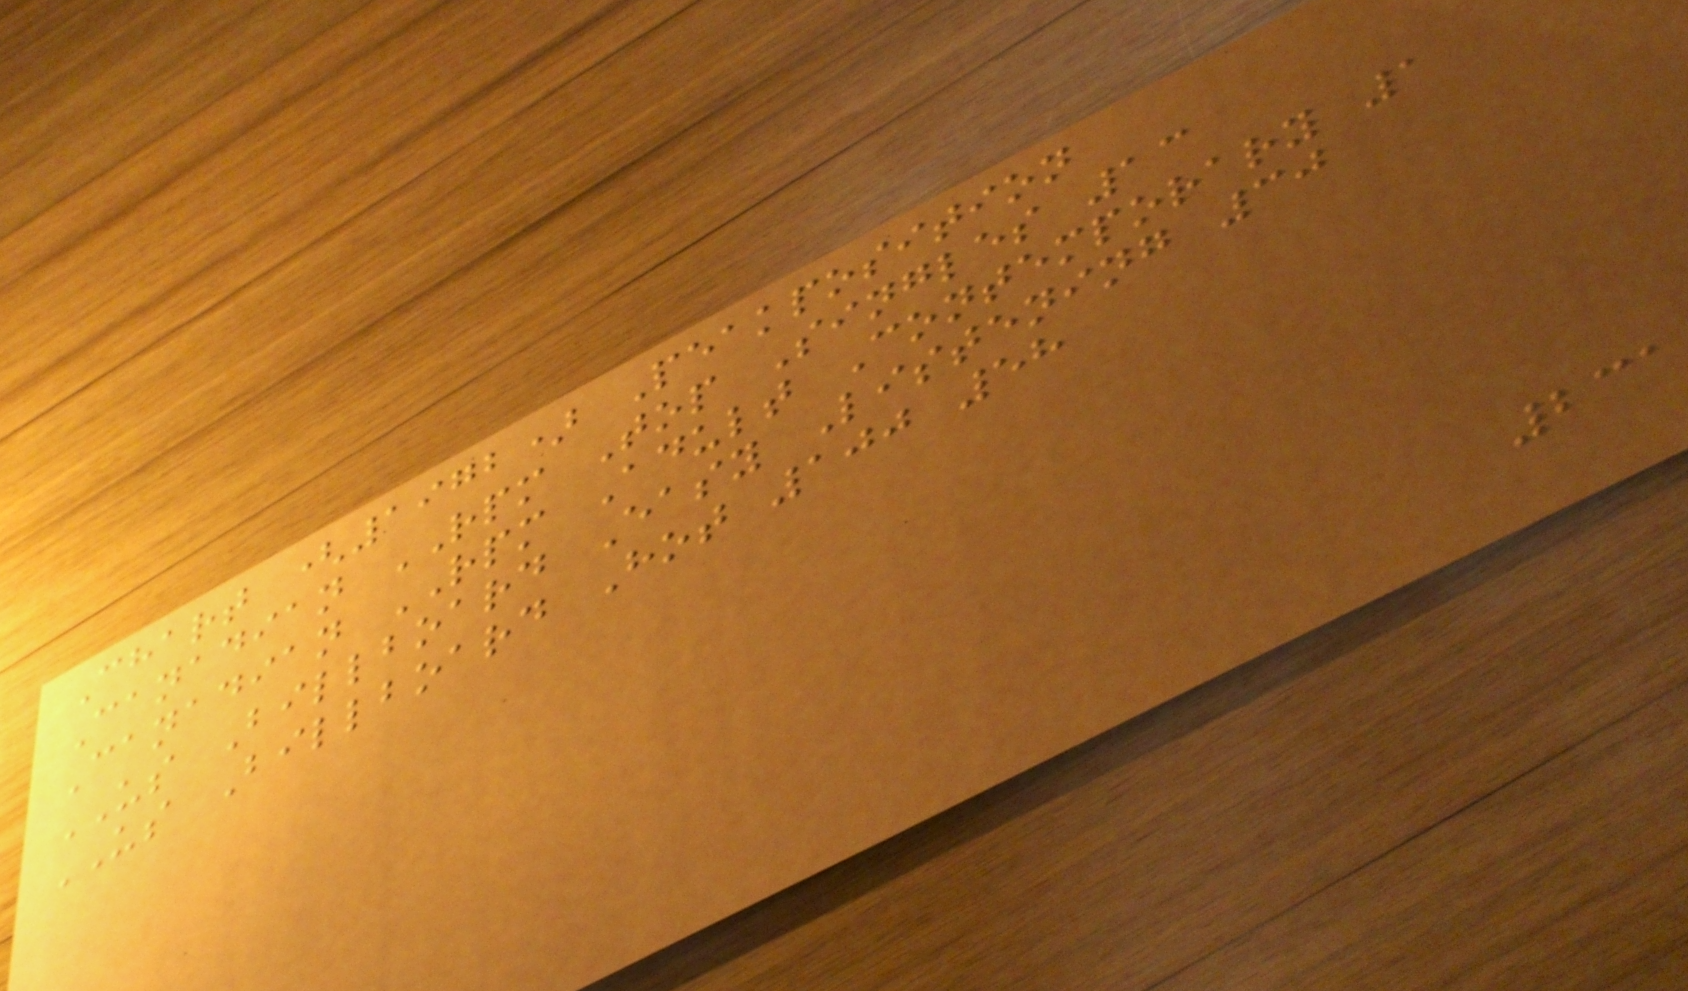Chart (1972) Peakposition
Canadian RPM Top Singles 13
Canadian RPM Adult Contemporary 1
US Billboard Easy Listening 30
US Billboard Hot 100 58
231
